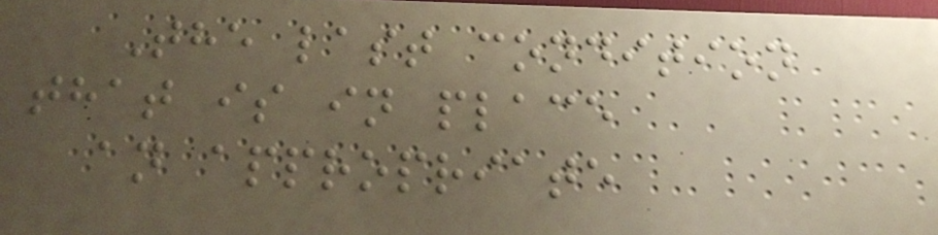The last condition
that is in place
an appropriate
